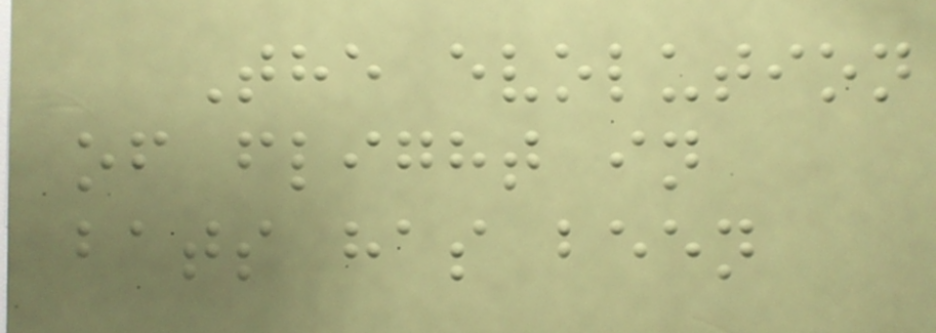The evolution
of flight in
bats has been
